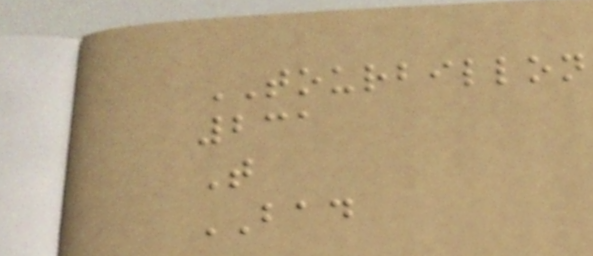TOURBILLON
231
T
BAD
